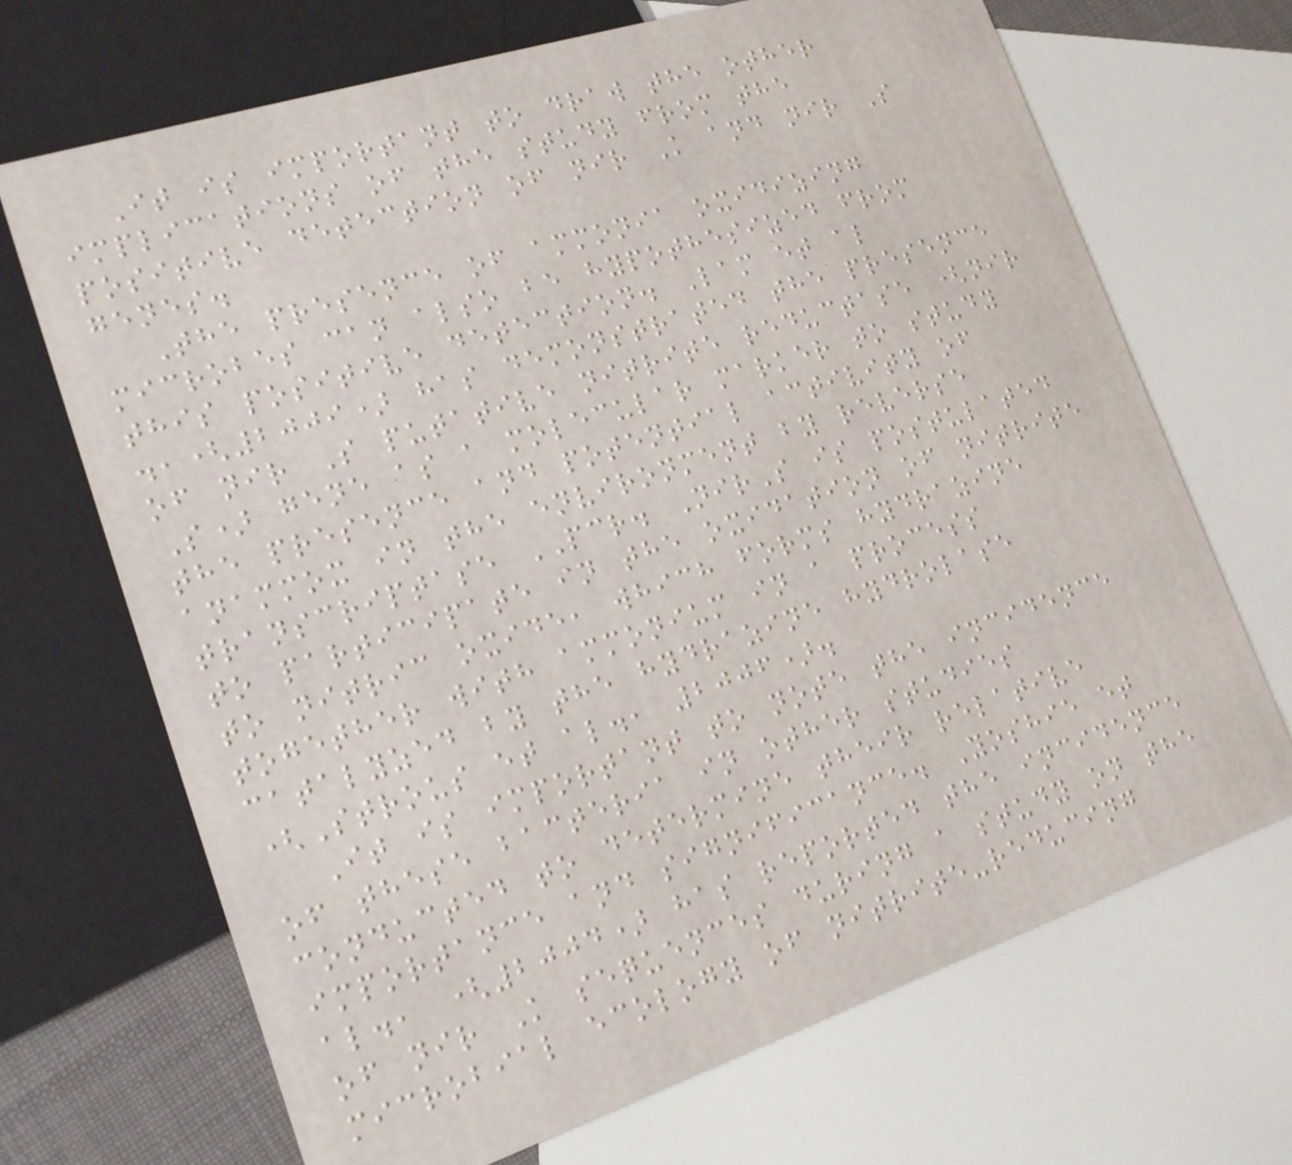It is important to draw the other
implications of the study from the
positive detection of nir K and nir S
genes.
The presence of ammonia oxidizing
microbes can also be hypothesized from
this positive detection. Lam et al
.,(2009) has demonstrated the presence
of nir S putative nitrite reductase (nir
S) gene as a molecular marker to study
the presence and potential activity of
anammox in the environment by reverse
transcriptase PCR. NirS is postulated
to participate in the oxidation of nitrite
to nitric oxide, which forms hydrazine
together with ammonium in a process
catalyzed by the hydrazine hydrolase
(Strous et al., 2006).
It is important to note the incidence
of these bacteria in other studies
conducted to determine their relative
importance and significance. Yoshie et
al., (2004) has reported the incidence
of nir K sequences during a study on the
microbial ecology of nitrite-reducing
